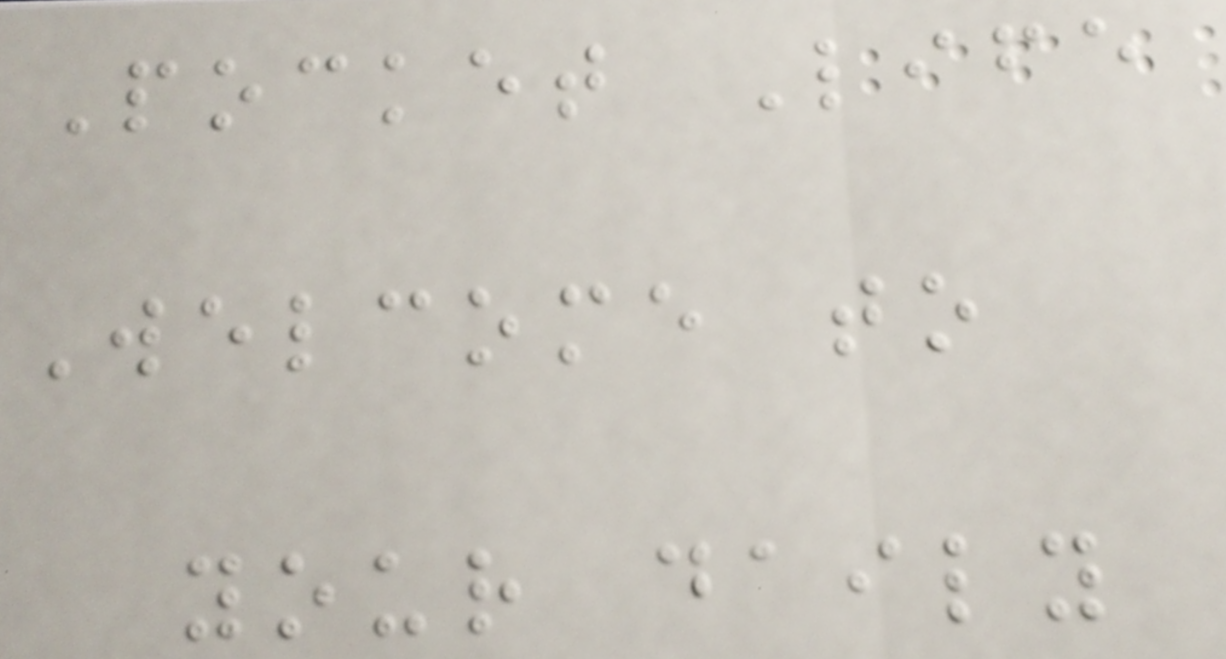Pocket Life
Welcome to
your daily
